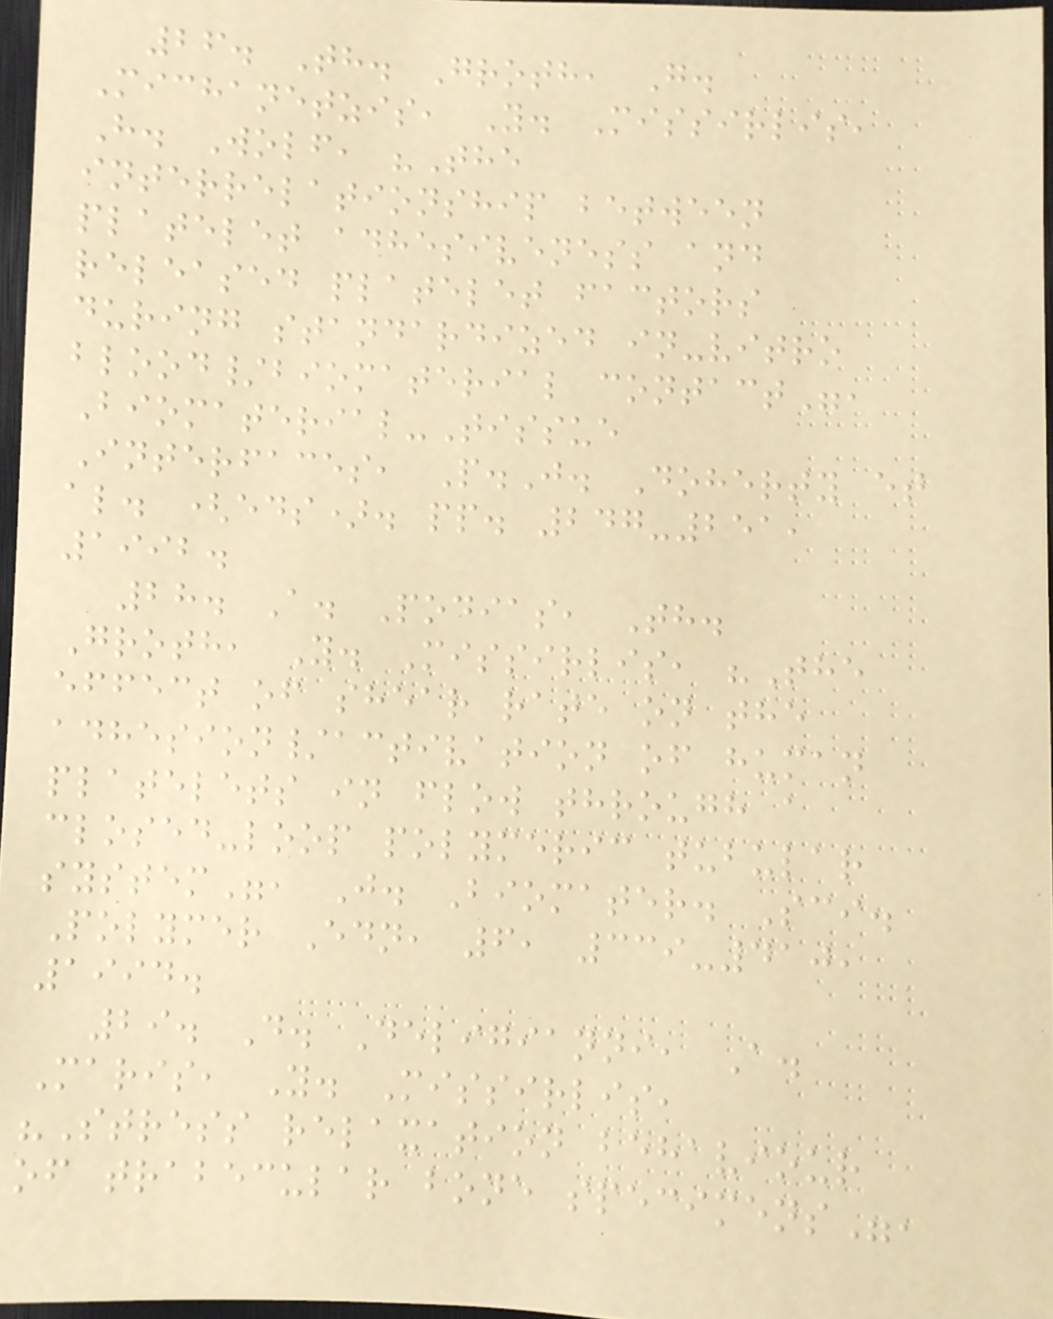26. Th. Groth, G.
Michanetzis, Y. Missirlis,
H. Wolf, "The
interrelationship between
platelet adhesiveness and
released platelet factors
during standardized in-vitro
blood/biomaterial contact",
Biomaterial-Tissue
Interfaces, P.J. Doherty et
al. (eds). pp. 247-251,
1992.
28. A. Podias, Th.
Groth, Y. Missirlis, "The
effect of shear rate on the
adhesion/activation of human
platelets in flow through a
closed-loop polymeric tubular
system", J. Biomater. Sci.
Polymer Edn, 6, 339-410,
1994.
29. D. Deligianni, A.
Maris, Y. Missirlis,
"Stress relaxation behaviour
of trabecular bone specimens",
